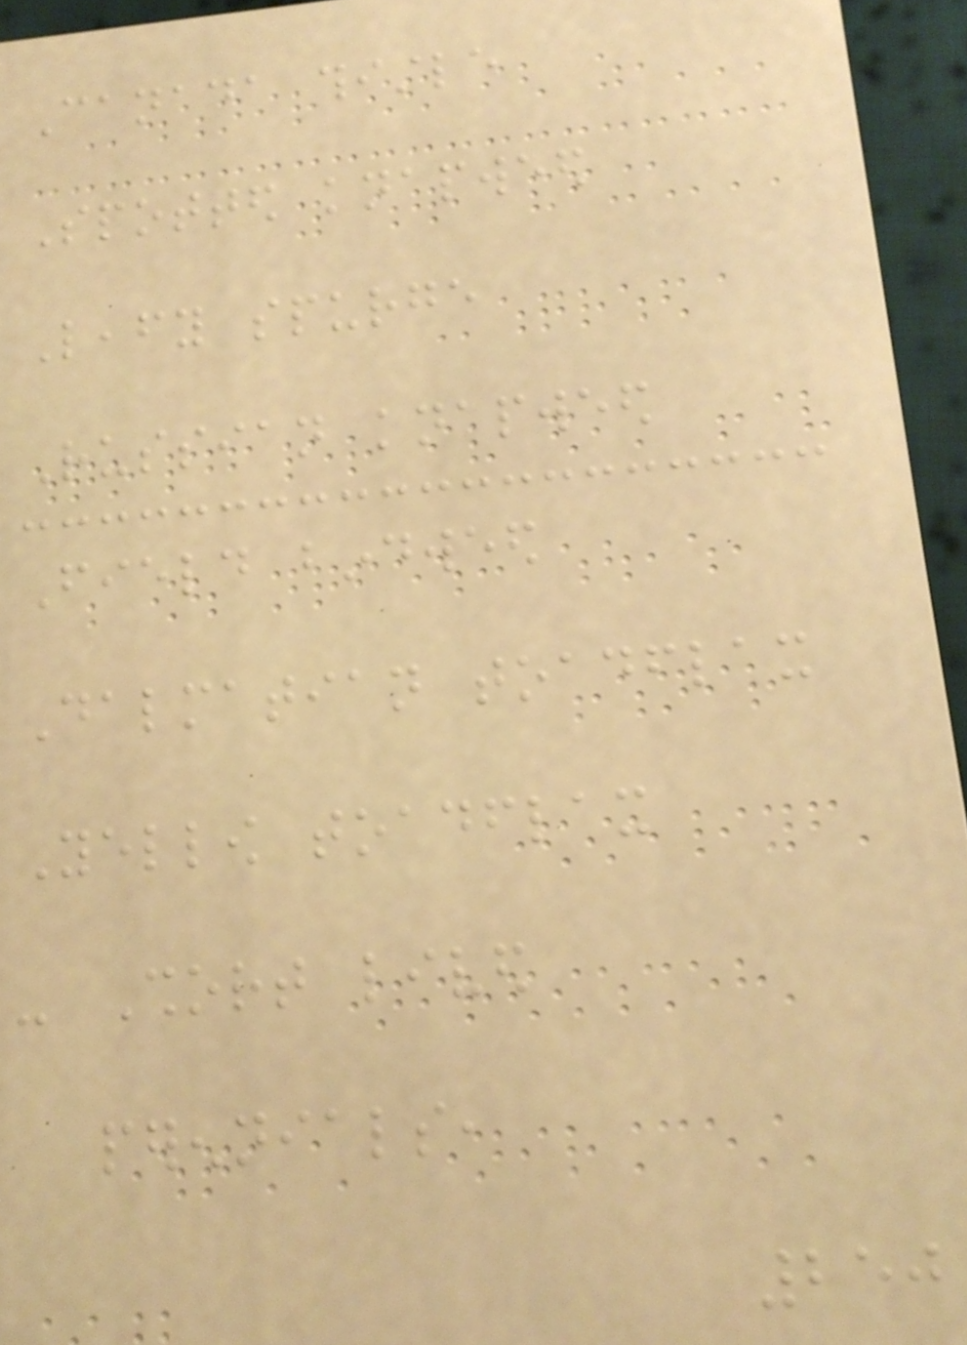Canada thistle
Spotted knapweed
Leafy spurge
Russian knapweed
Field bindweed
Dalmatian toadflax
Yellow toadflax
- Short lived
perennials,
250
